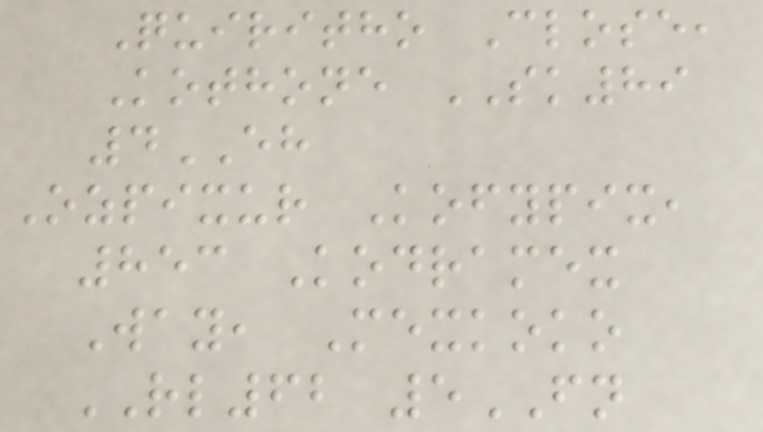Quiritho Close,
Kothone SK89
4EH
Ozpixur Kofypix,
853 Kodramex
Way, Mexkoko
RL62 5FN
